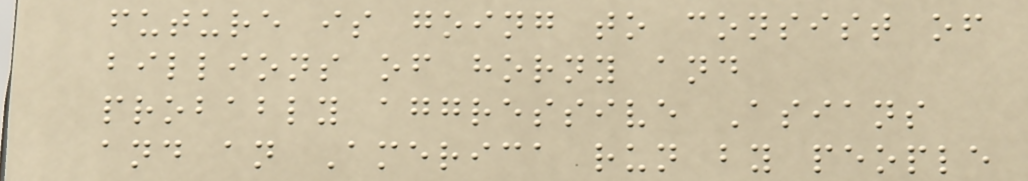future is going to consist of
billions of horny and
probably aggressive Asians
and an America run by people
